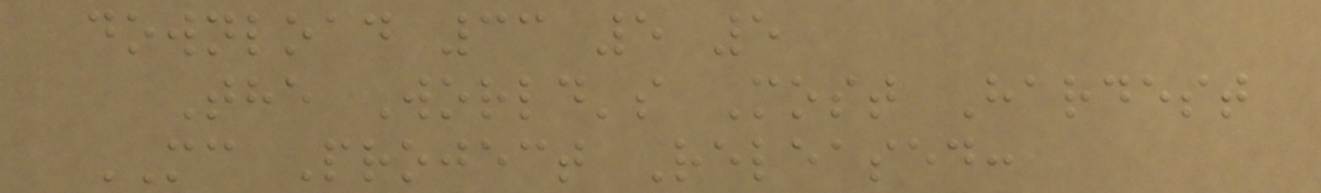download 33 5 5
The World's Most Hardest
MC Project Released:
